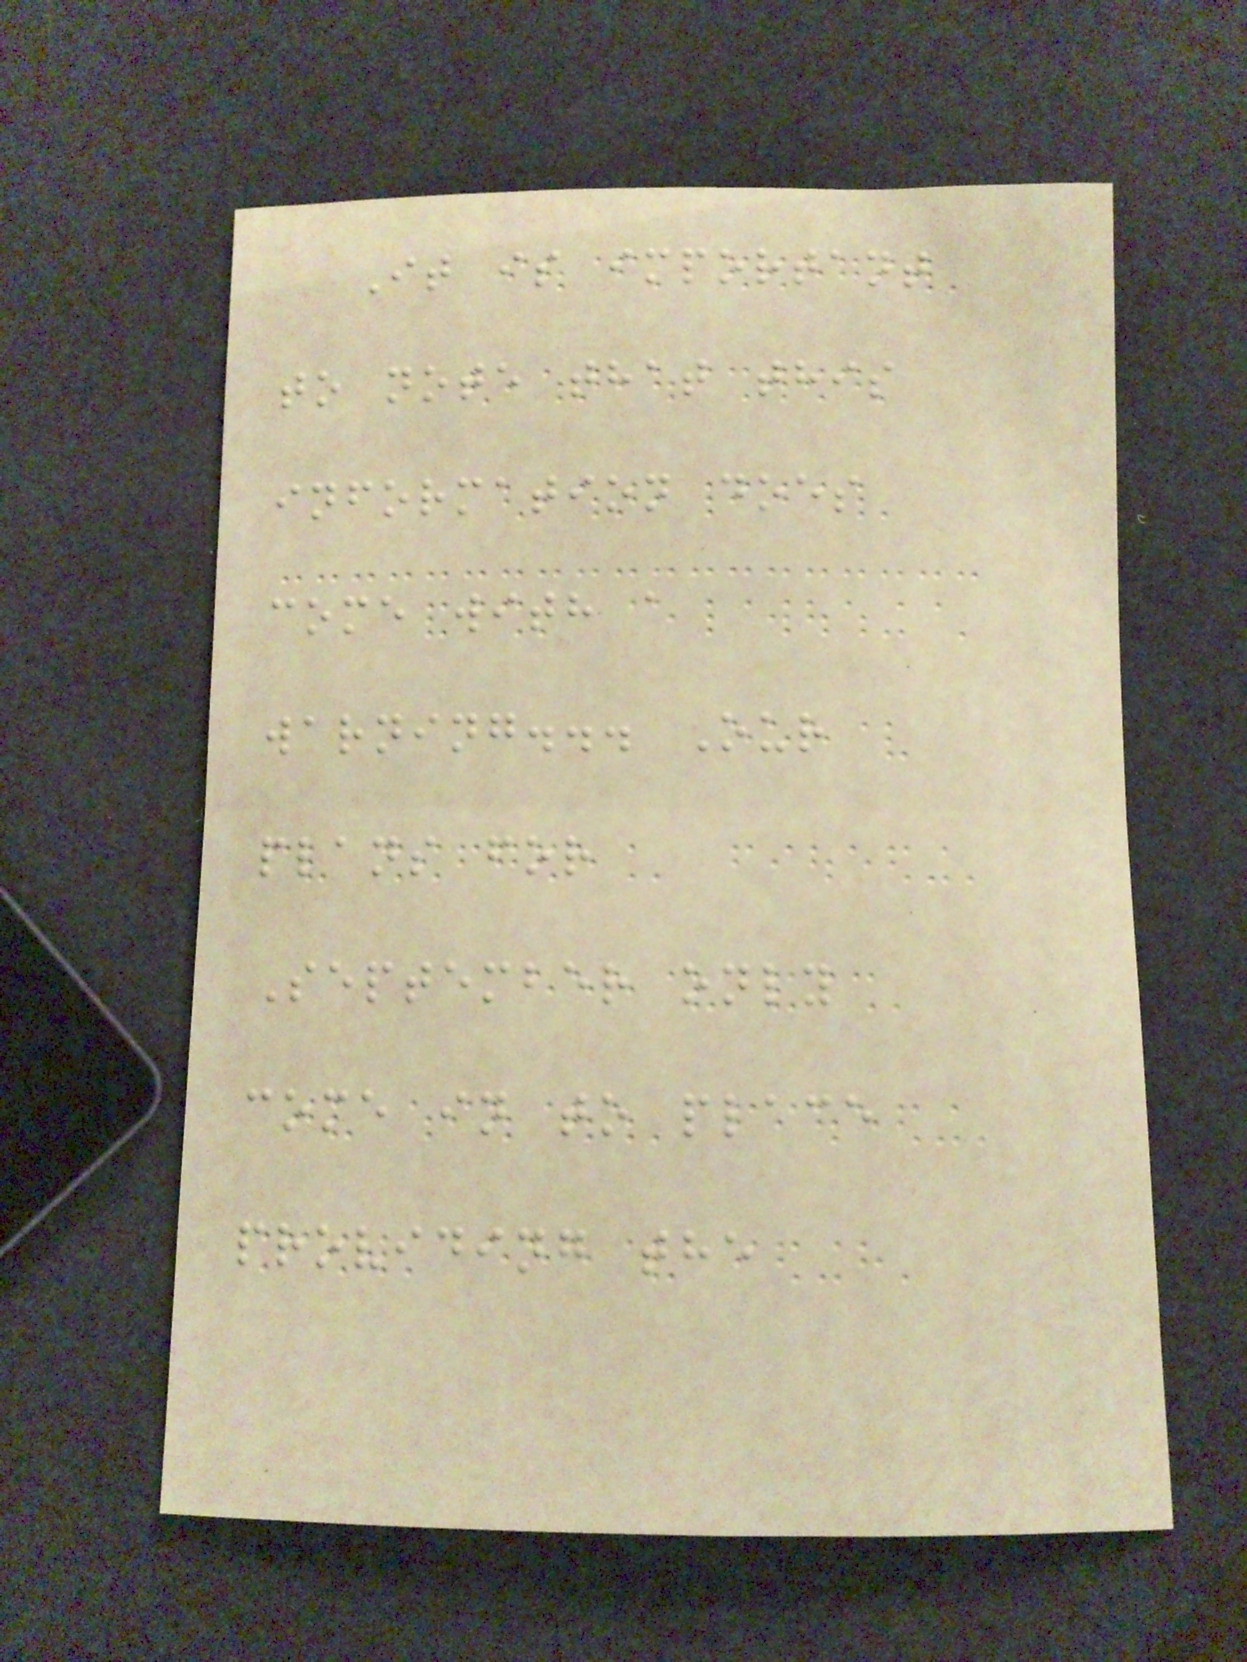It is important
to note that this
information does
come with a
warning... Our
plans for
September only
come in to place
providing the
